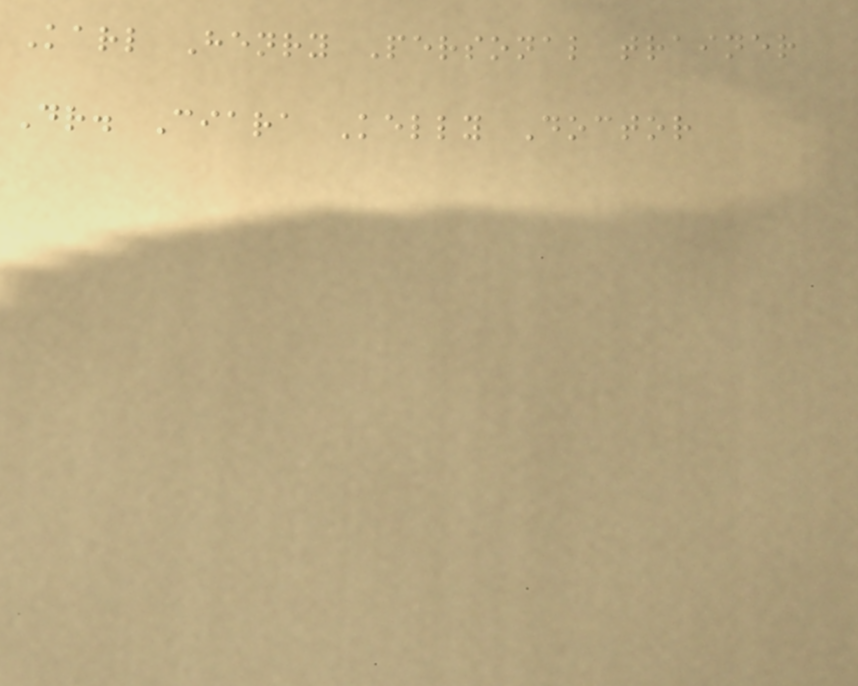Karl Henry Personal trainer
Dr. Ciara Kelly Doctor
